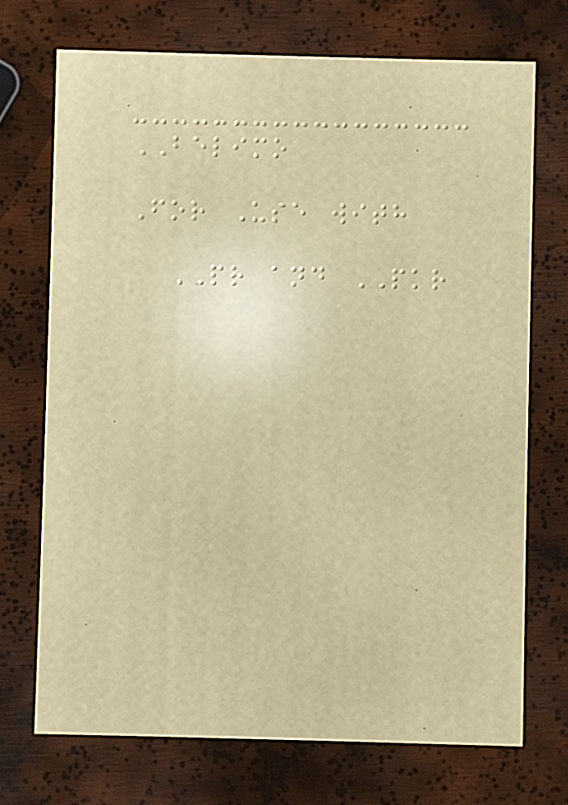BELIMO
For Use with
PR and PKR
